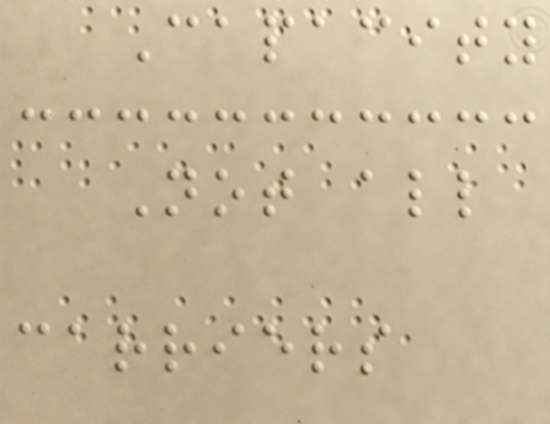Capacity
Not all
carriers
